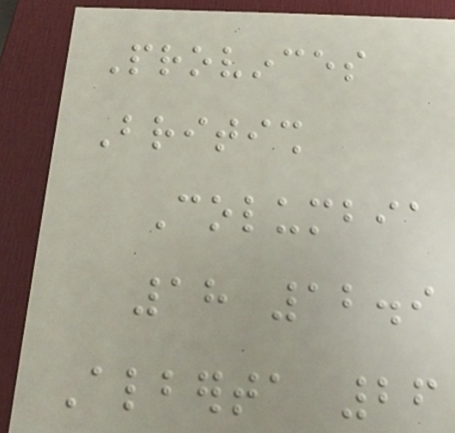Provinces
British
Columbia
18 12.9
Alberta 26
